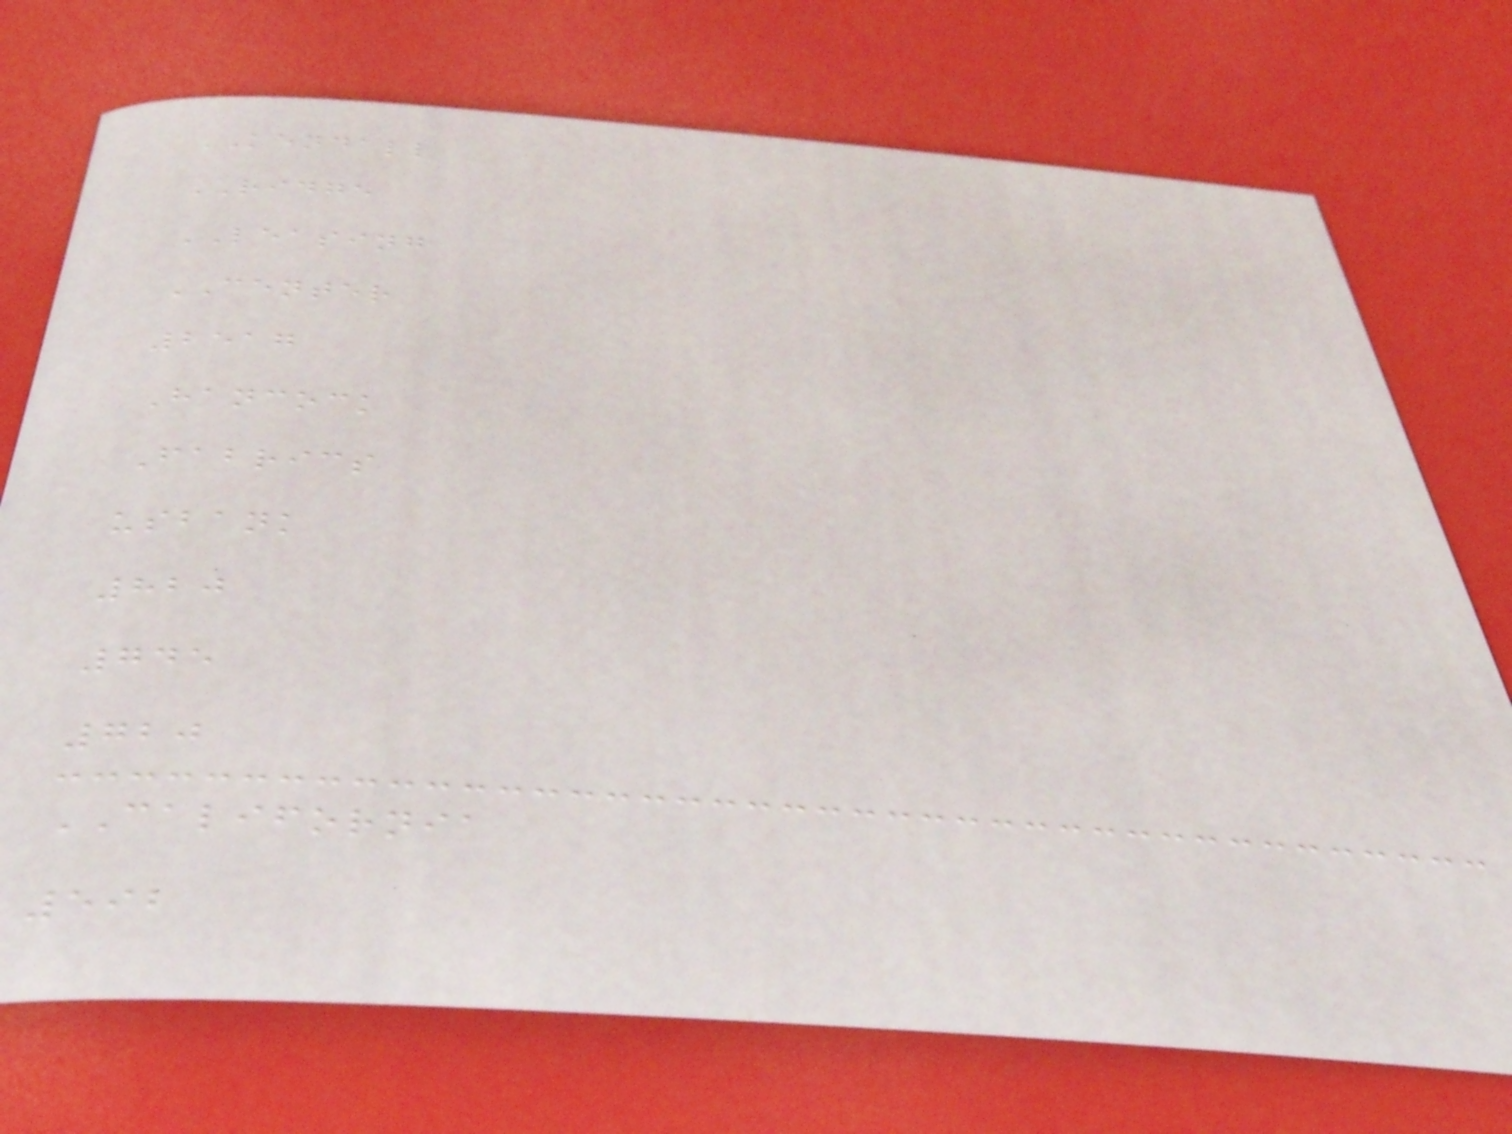KENDALL
RIDGE
LEASING
CENTER
2517
Hancock
Fabrics
usbank
820
745
720
CALIFORNIA
592
